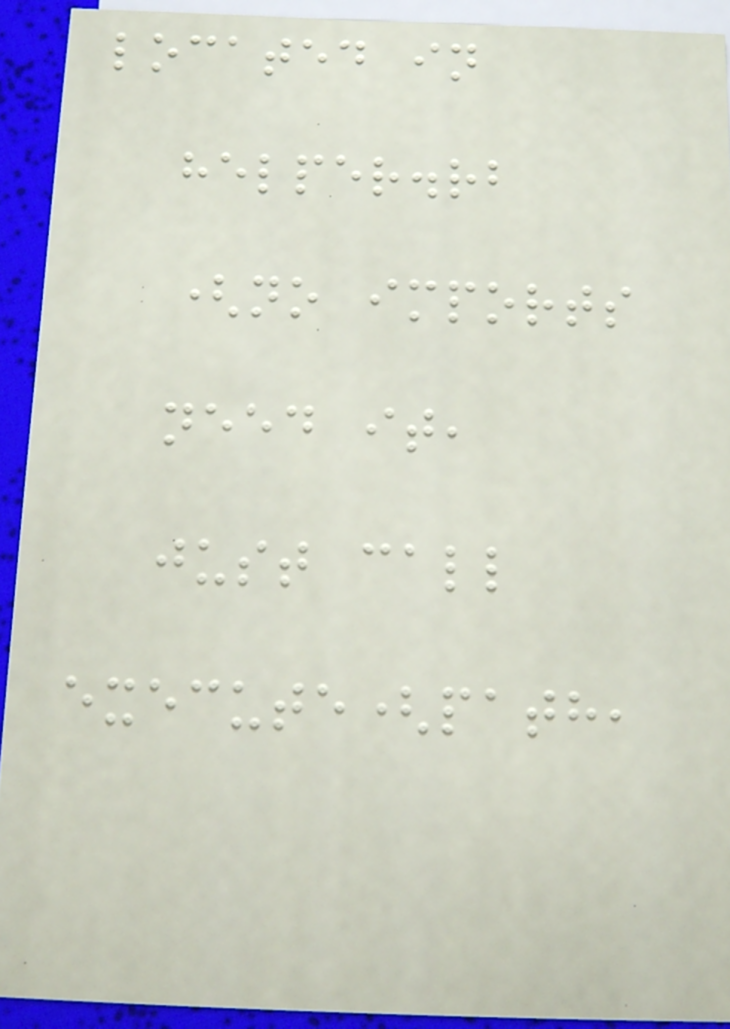located in
helper.rb
(no imports
need it,
just call
execute(path,
